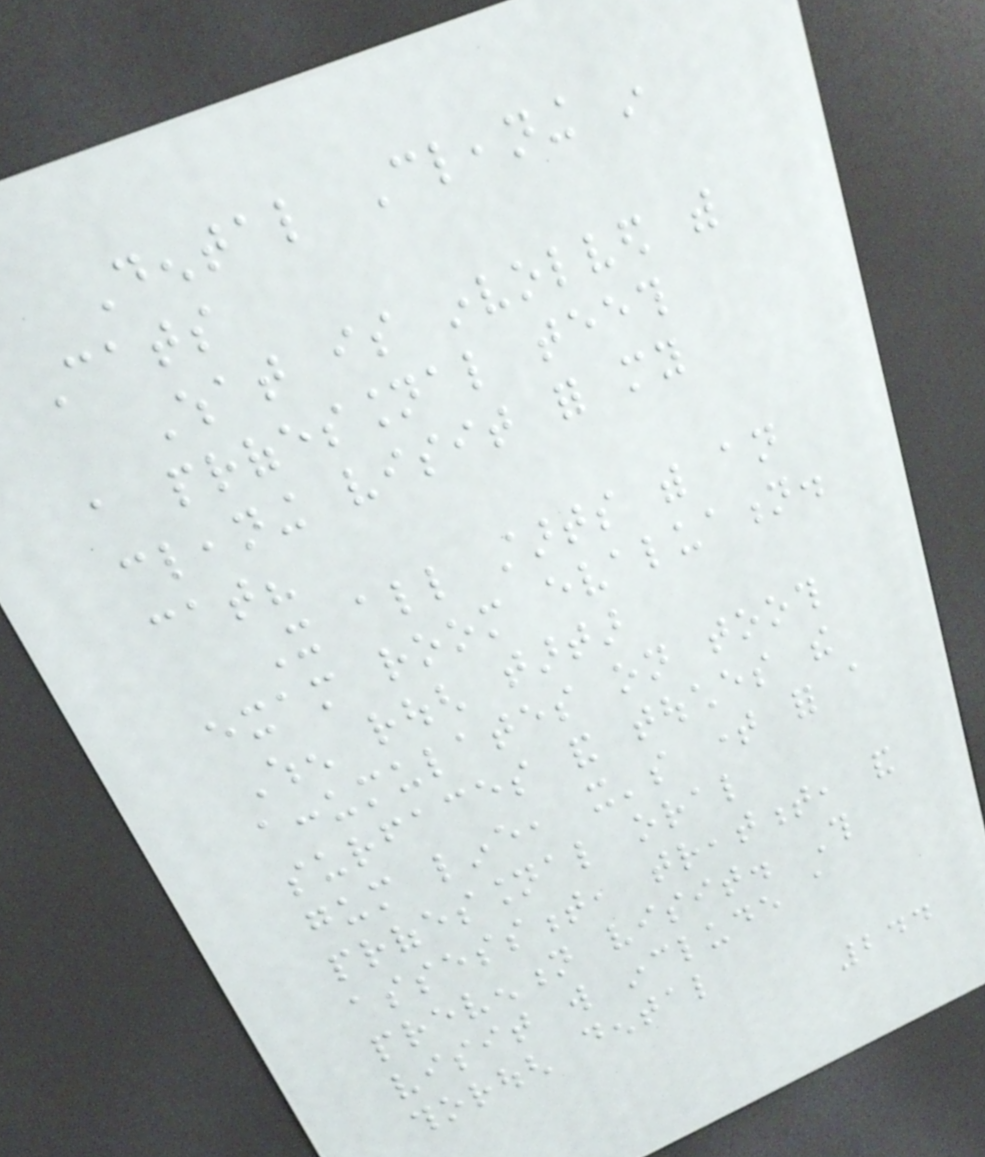Dental Cleaning in
Cats
What is involved with
a professional teeth
cleaning visit for my
cat?
It all starts with an
exam room evaluation.
When rough tartar
accumulates on tooth
surfaces and touches the
gum line, it's time for a
professional oral
assessment, treatment, and
prevention visit. This
visit will include a
thorough dental
244
